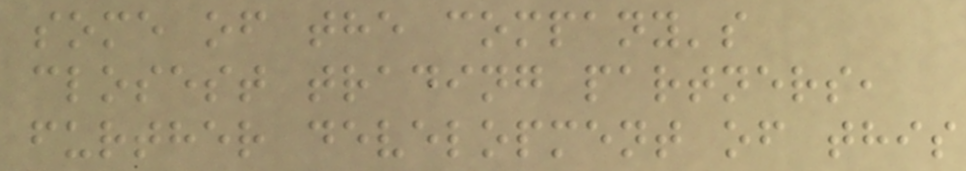some of the company's
closest trading partners,
further development of this
